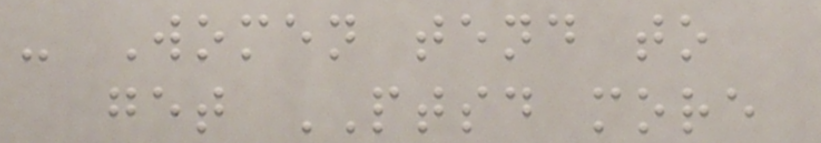- Women tend to
get PTSD more
